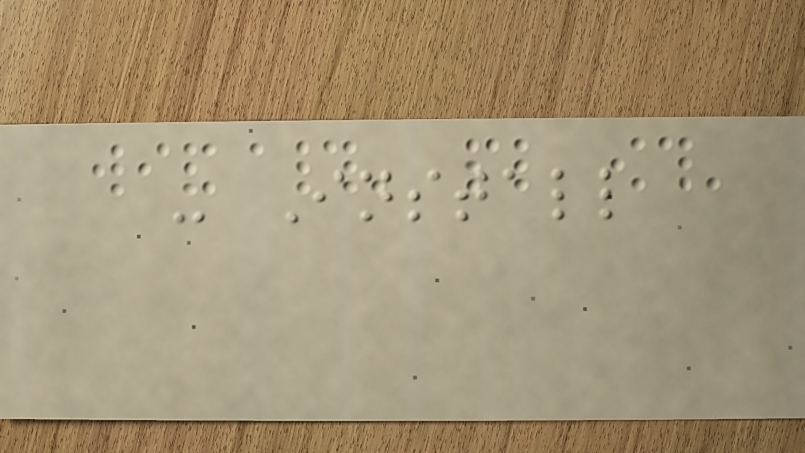- Install
